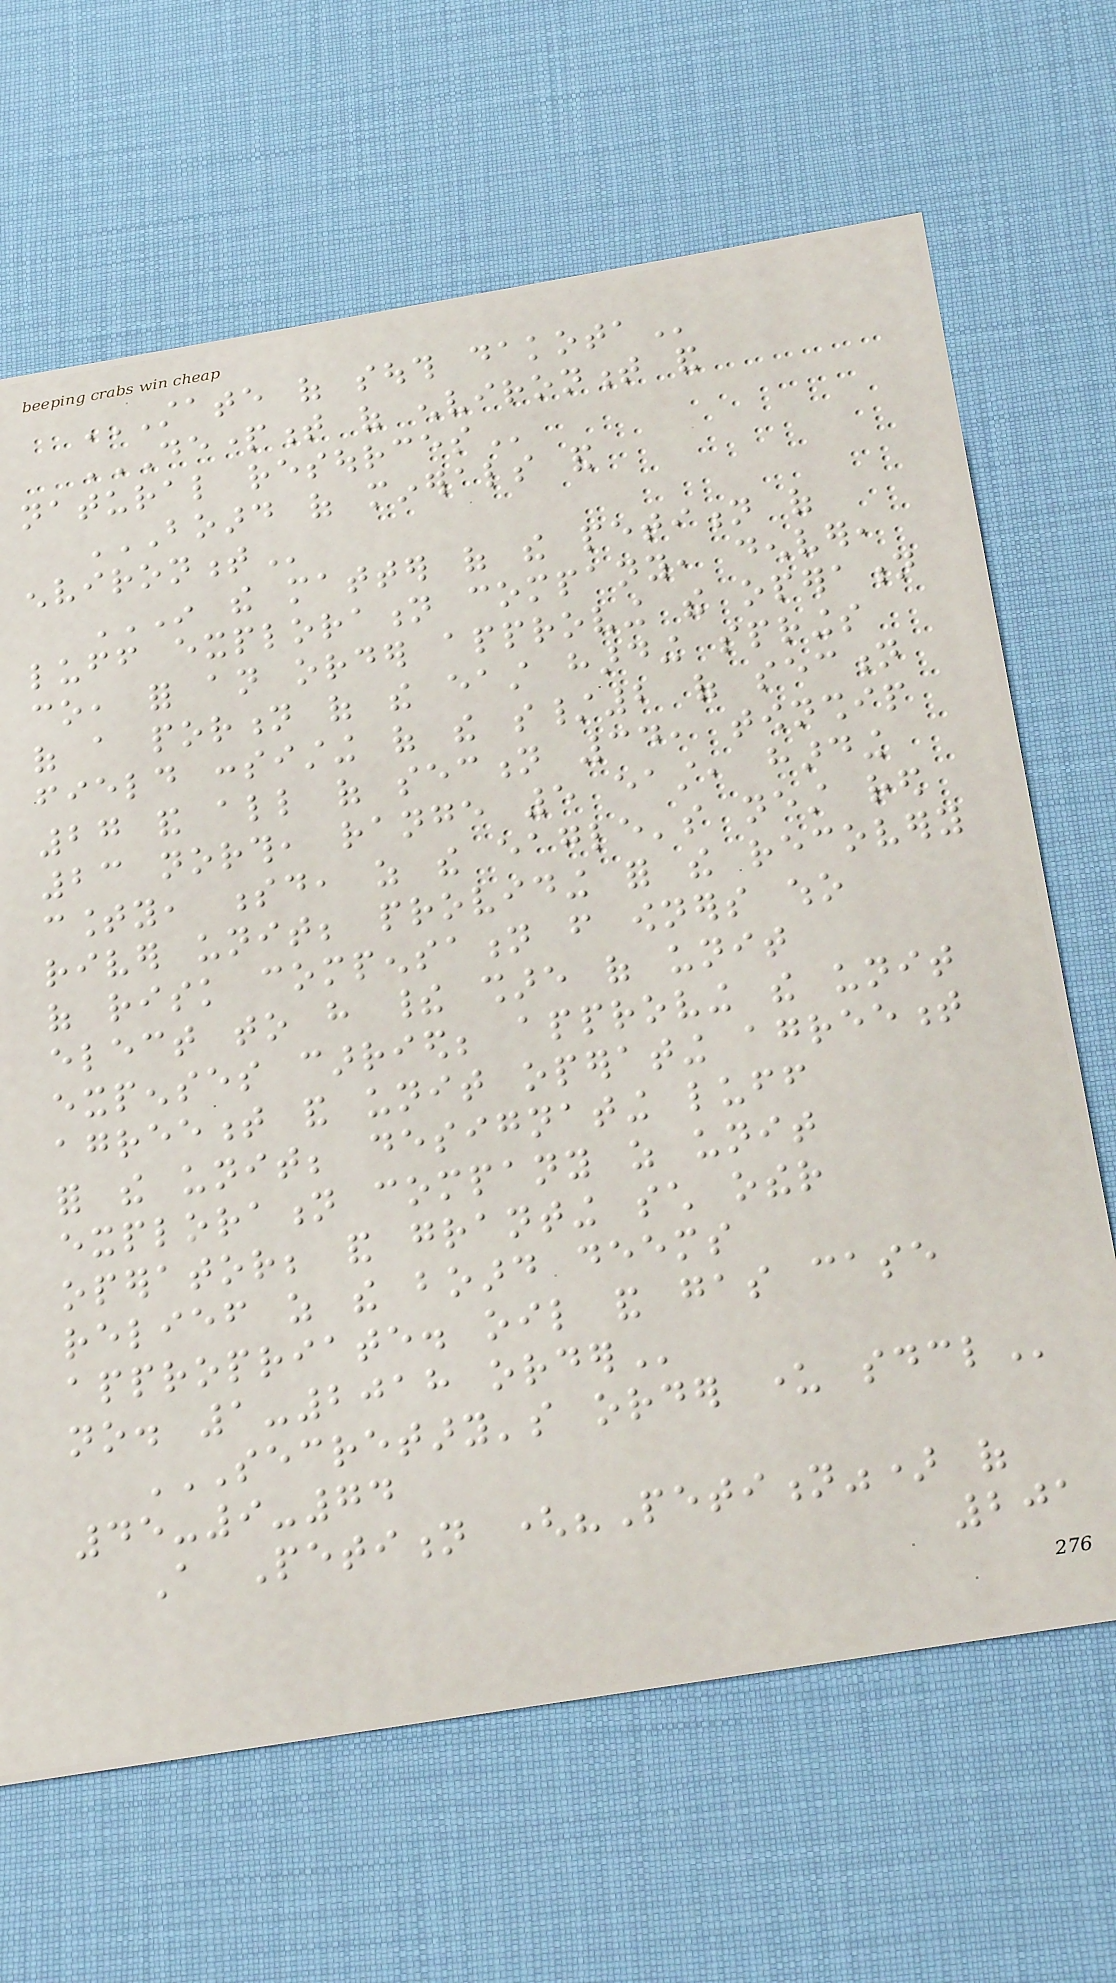STATE OF SOUTH DAKOTA
DEPARTMENT OF ENVIRONMENT AND
NATURAL RESOURCES
BOARD OF MINERALS AND
ENVIRONMENT
IN THE MATTER OF THE PETITION OF
LUFF EXPLORATION COMPANY, DENVER,
CO, FOR AN ORDER APPROVING THE OPERATION
OF A PORTION OF THE EAST HARDING SPRINGS
FIELD CONSISTING OF THE S/2 OF SECTION
27 AND ALL OF SECTION 34, TOWNSHIP
23 NORTH, RANGE 5 EAST, HARDING
COUNTY, SD, AS THE EAGLE'S NEST RED
RIVER UNIT; PROVIDING FOR THE RECOVERY
OF RISK COMPENSATION FROM OWNERS WHO
ELECT TO HAVE THEIR SHARE OF UNIT
EXPENSES CARRIED; APPROVING THE UNIT
AGREEMENT AND UNIT OPERATING AGREEMENT
FOR THE UNIT; DESIGNATING LUFF
EXPLORATION COMPANY AS UNIT
OPERATOR; AND GRANTING SUCH OTHER
RELIEF AS THE BOARD DEEMS
APPROPRIATE. OIL AND GAS CASE
NO. 1-2018 ORDER
SECRETARY'S ORDER UNDER SDCL
45-9-74
A Petition ("Petition") of
201
